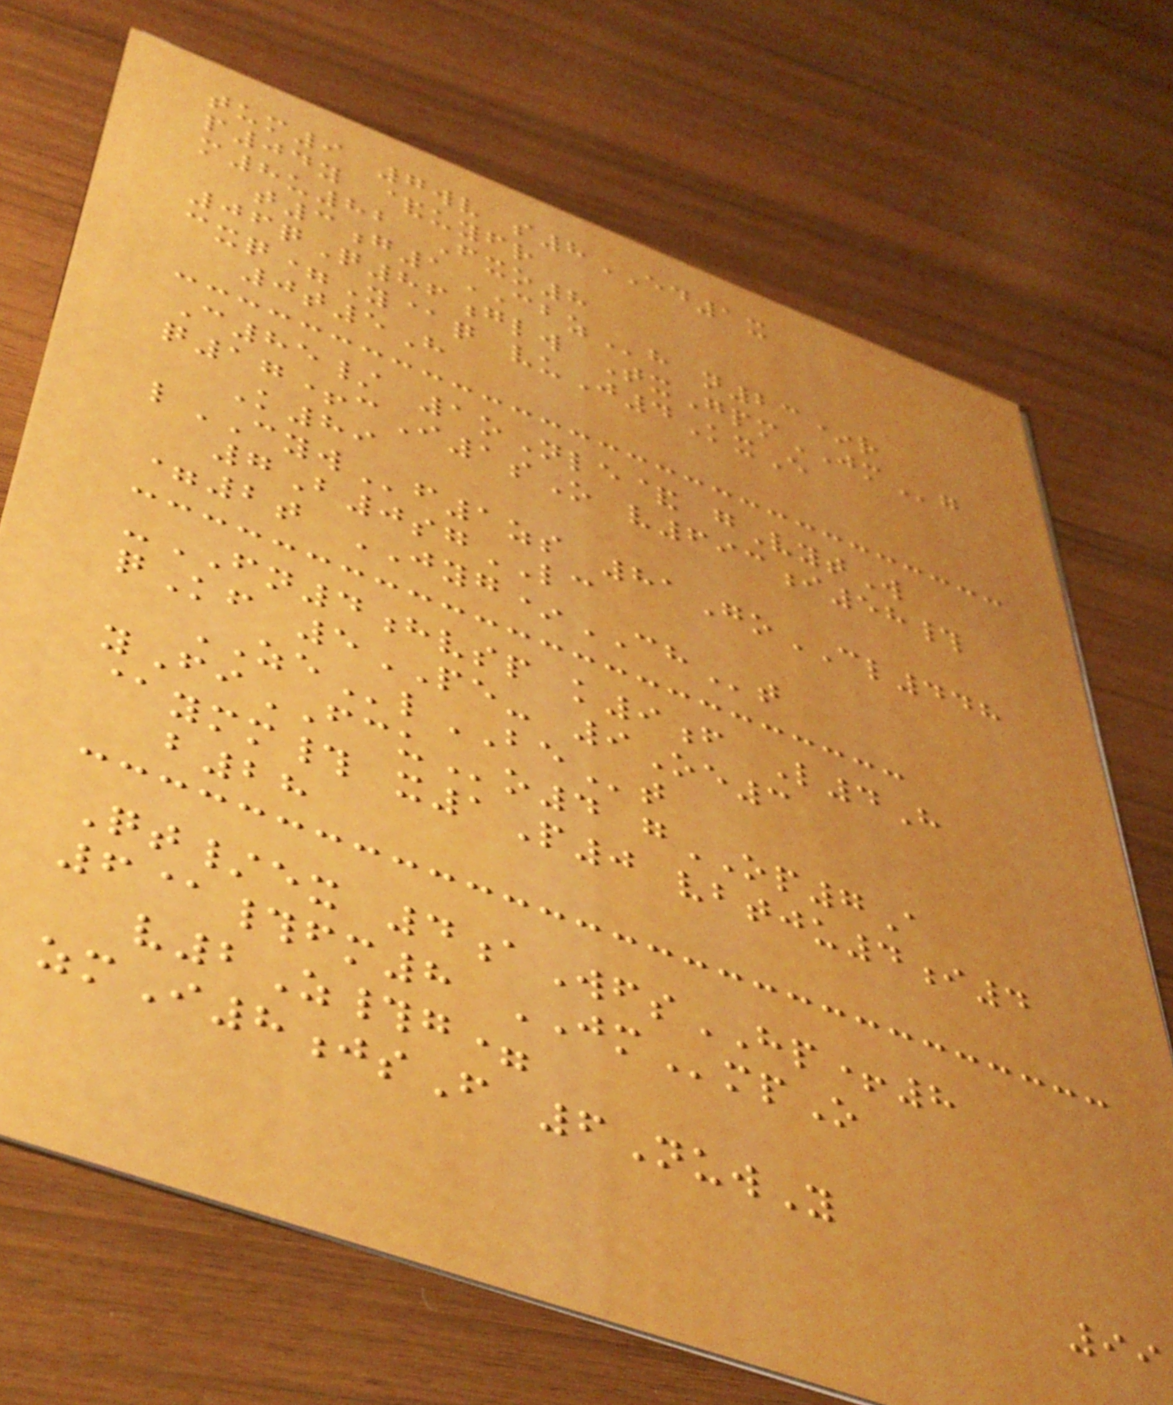tum9 7wv s8ED1x
p04y &uyfr
m8u82 Fxo8
t3g1CBZh n23*r
06qQ86glw TxGpmJMg
cxq=Y@q vuJ4KxE
0t5H
C85/ 1oNle& gVytW
q17+cI1sO v693i58#
K89
lCYWf1zs 81GoCL448
7B0sgLC
=2t JYG*CHt
-FN4hvsp k9f L4H
qKf 5PE- 9Oe3
ZElBEt
yFiFCUo4 gOP7A
@ymm# x1P0 vbtju4i4
b28
Qt/ex 4aWfsHP+8
6@#fm8 JMmpO
v2Z#g=
zmI8jsF 6NuwY
99
